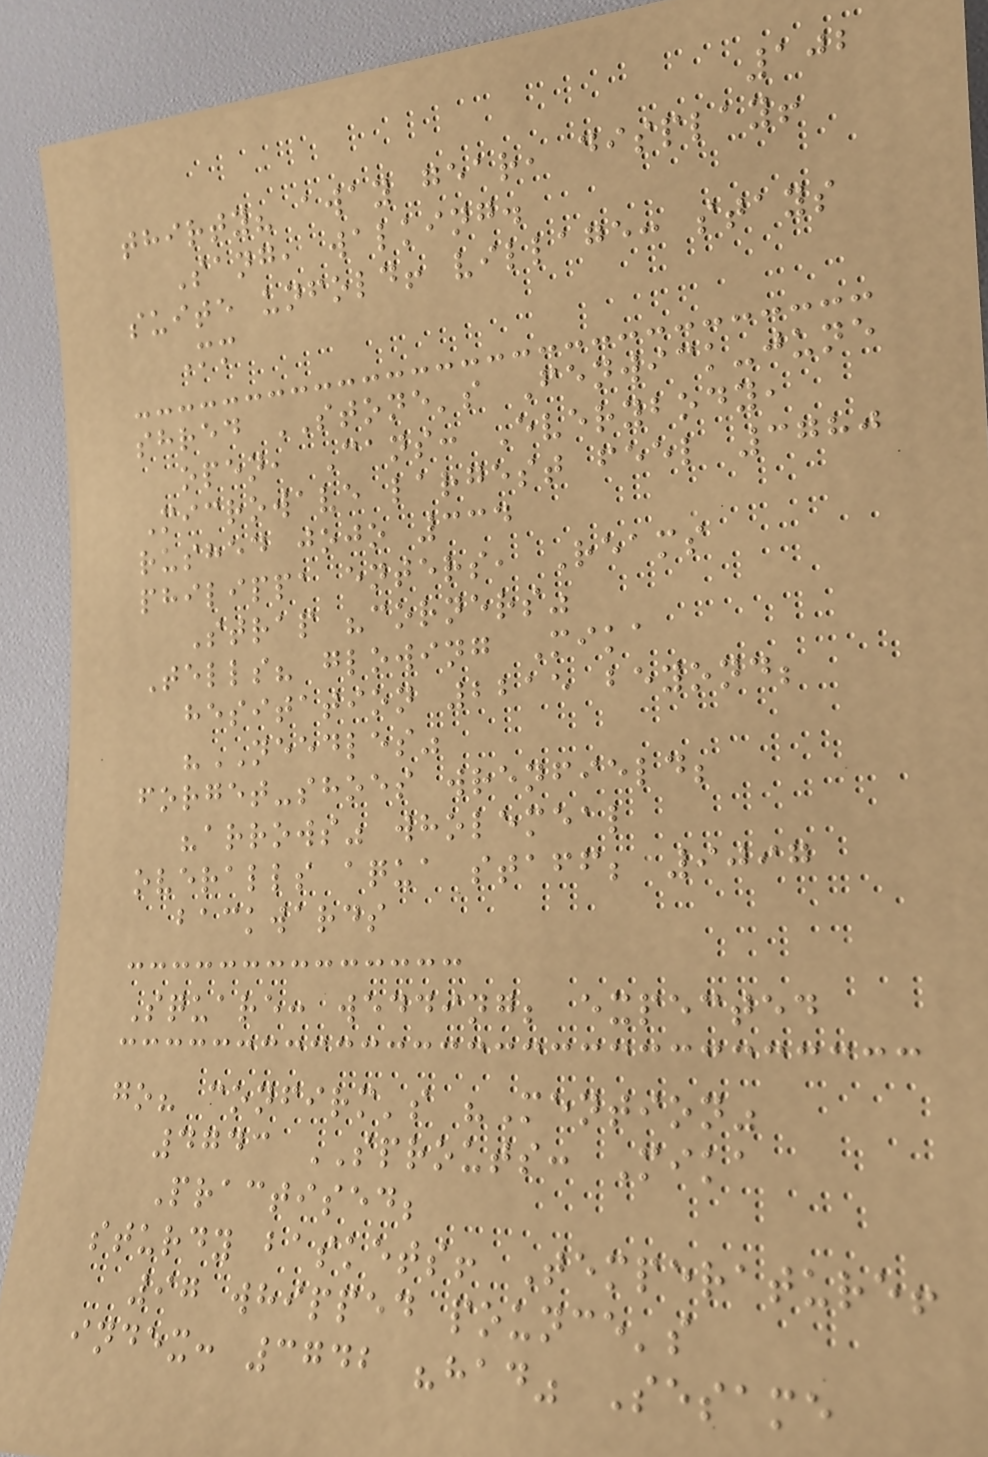102
thirty? away gear, display!
Sang, walking.
suite unfold! village: stays
Mm
shred STONE's Fenwick-june
open, Cans: Everybody,
Microwave largest feel 3780
rushed jojo 334
philippa enters, Reams
Strap "corners"
Tells? glowing Mika
hesitation 2215 beyond;
"NEEDLES"
forget-shoes wrenfield;
"arrows" wholemeal
overalls aqua staff; 9097
backwards
Square: wedding; expected
go? confirm's "Mention"
4743 SPROUTS: Mika
Practised;
sturdy baskets! Temperature!
97 whipped pounce's
index: 3742 "had" Sesame
